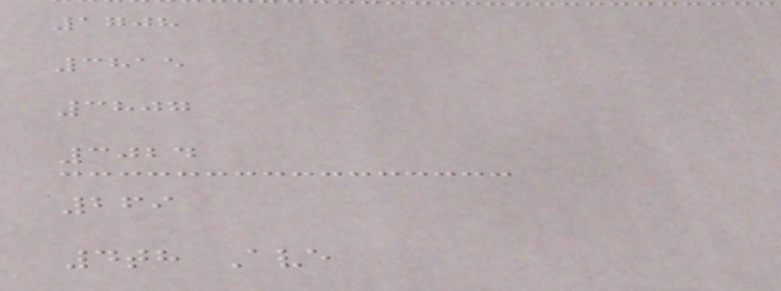1708
3815
3807
3024
269
4th Ave
